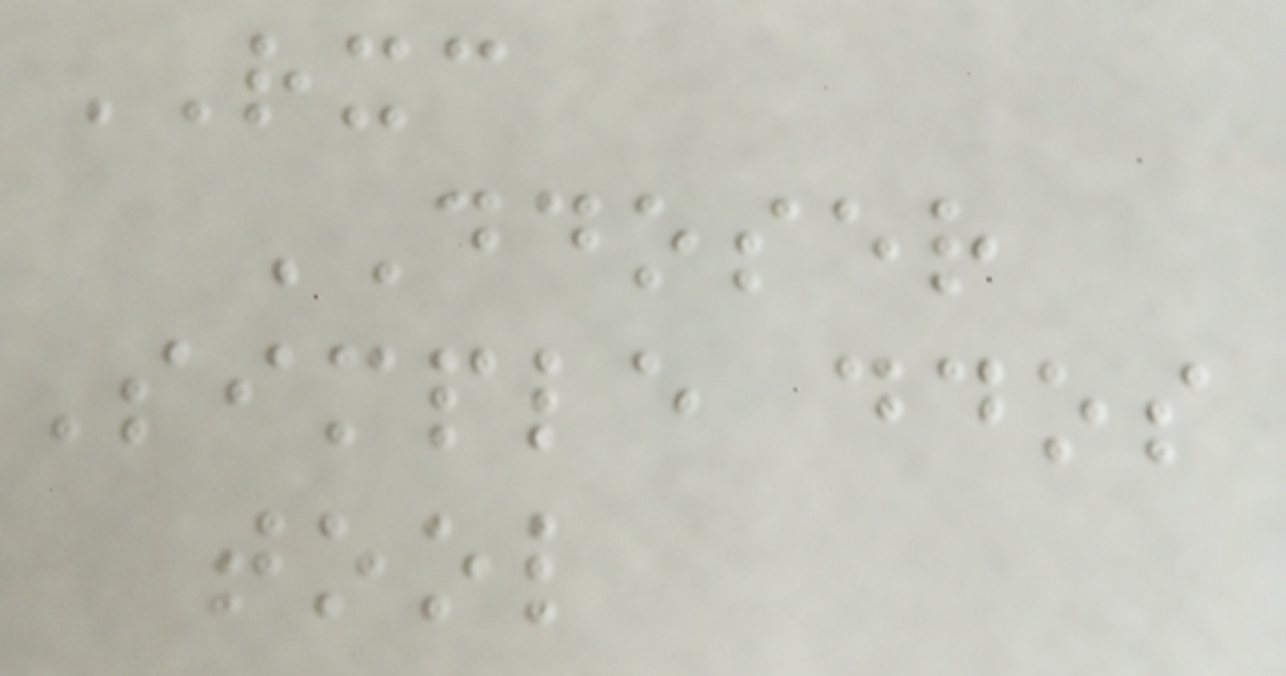RXC
DDOSER
Simple ddos
tool
